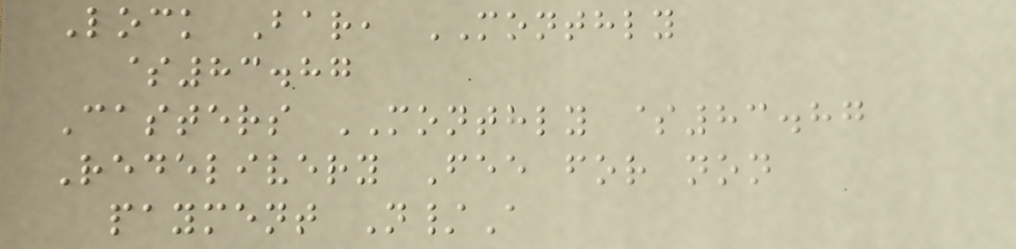Lock Bar, MONTHLY
$83.87
Casters MONTHLY $83.87
Redelivery Fee for non
payment N/A
